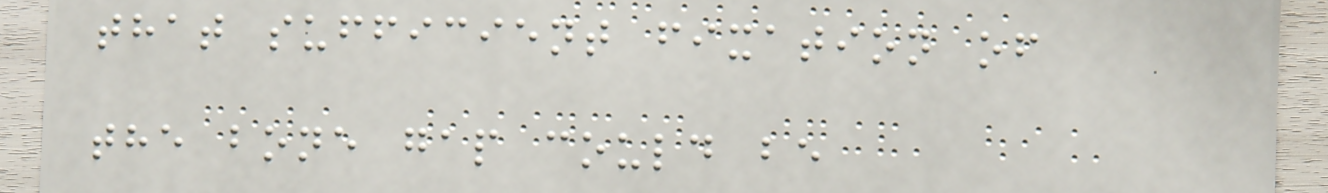that sufficient fixation of
the bone gap could be
